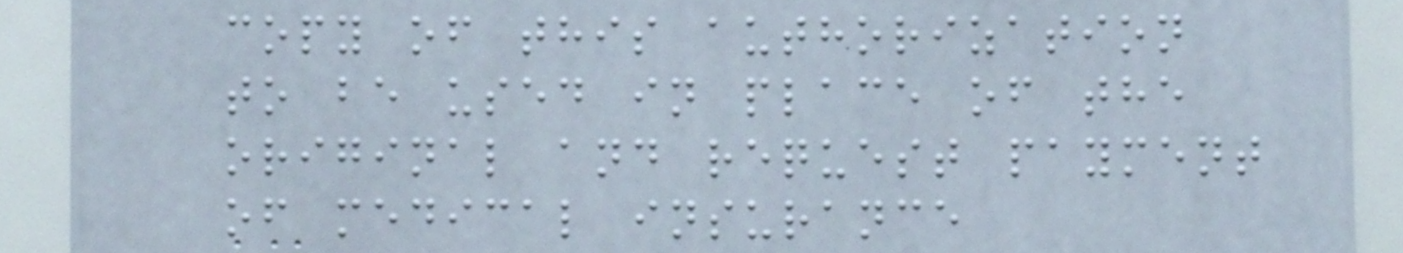copy of this authorization
to be used in place of the
original and request payment
of medical insurance
